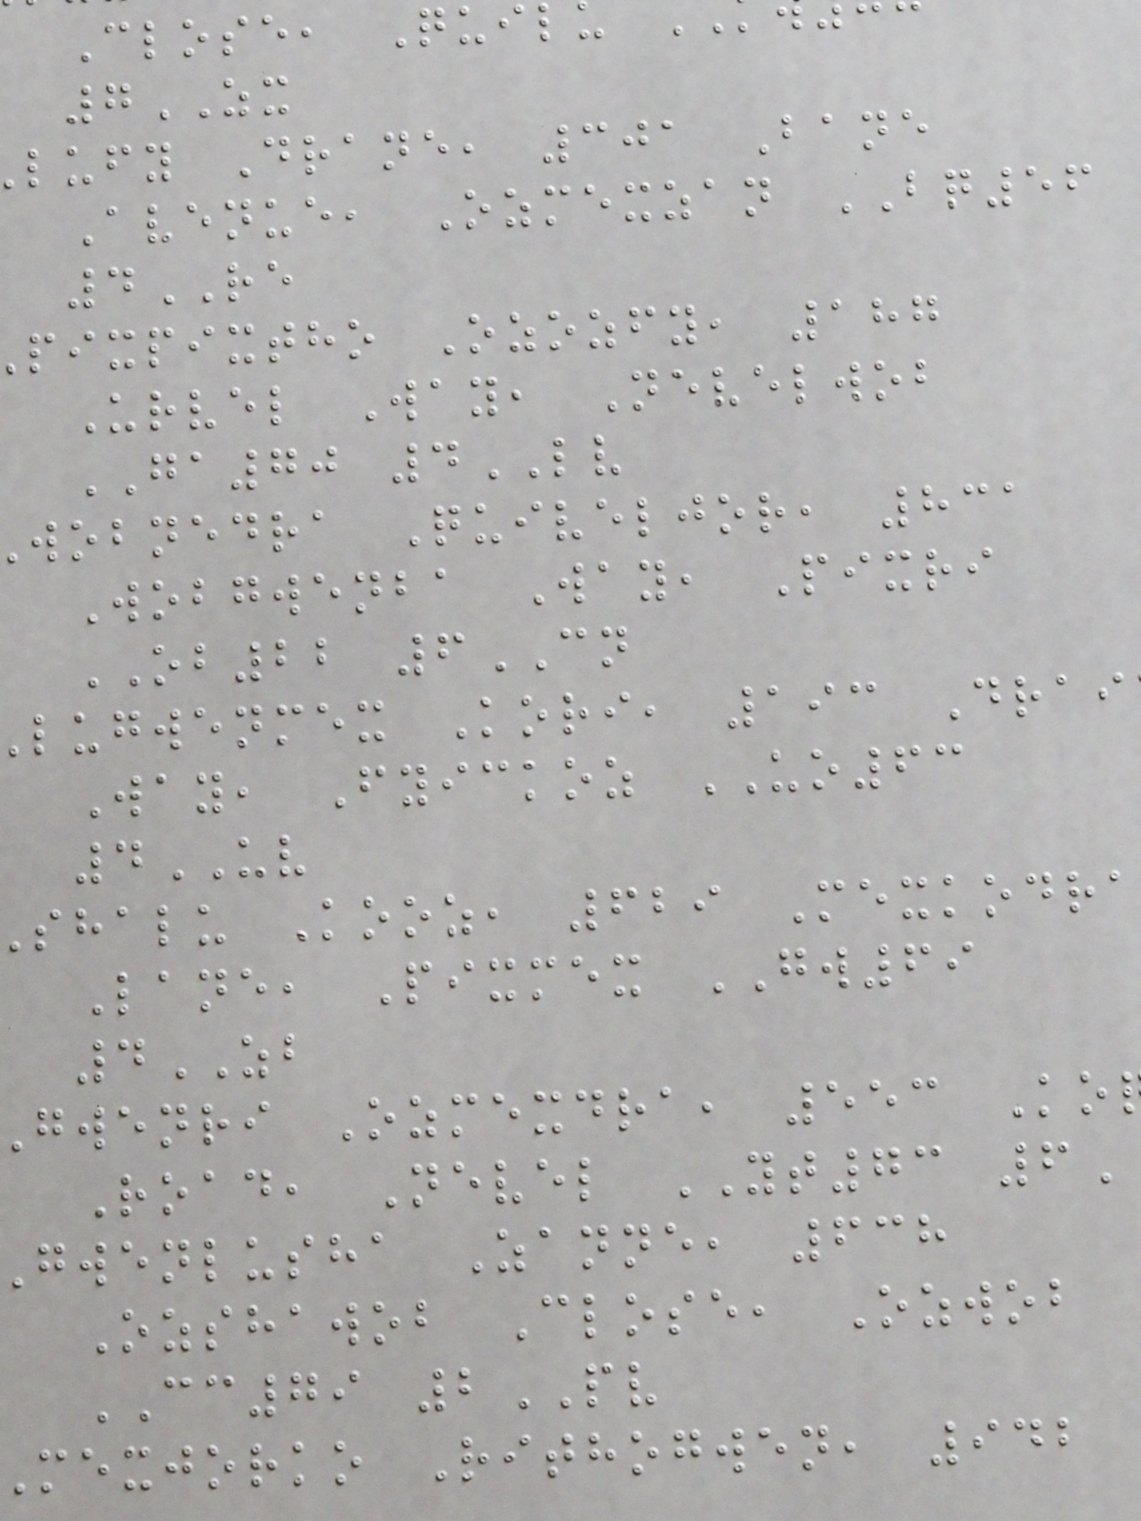Close, Quil
7ZX
lufy Drane, 301 Bane
Avenue, Ozmexzan BQ56
4RE
pixpixtho Ozozfy, 187
Urvel Way, Nevelwob
GA70 4LV
wobnedra Quiveljor, 831
Wobgwenba Way, Pixri
OB22 6CN
lugwenmex Kori, 193 Drai
Way, Fyickoz UO63
4UV
shalu Kooz, 629 Mexkodra
Lane, Pixmex GW69
4ZB
gwenri Ozmexdra, 553 Ko
Road, Nevel YT73 6
gwenlusha Zanne, 638
Ozshawob Close, Ozwob
CC79 2PV
mexjorko Rithogwen, 942
